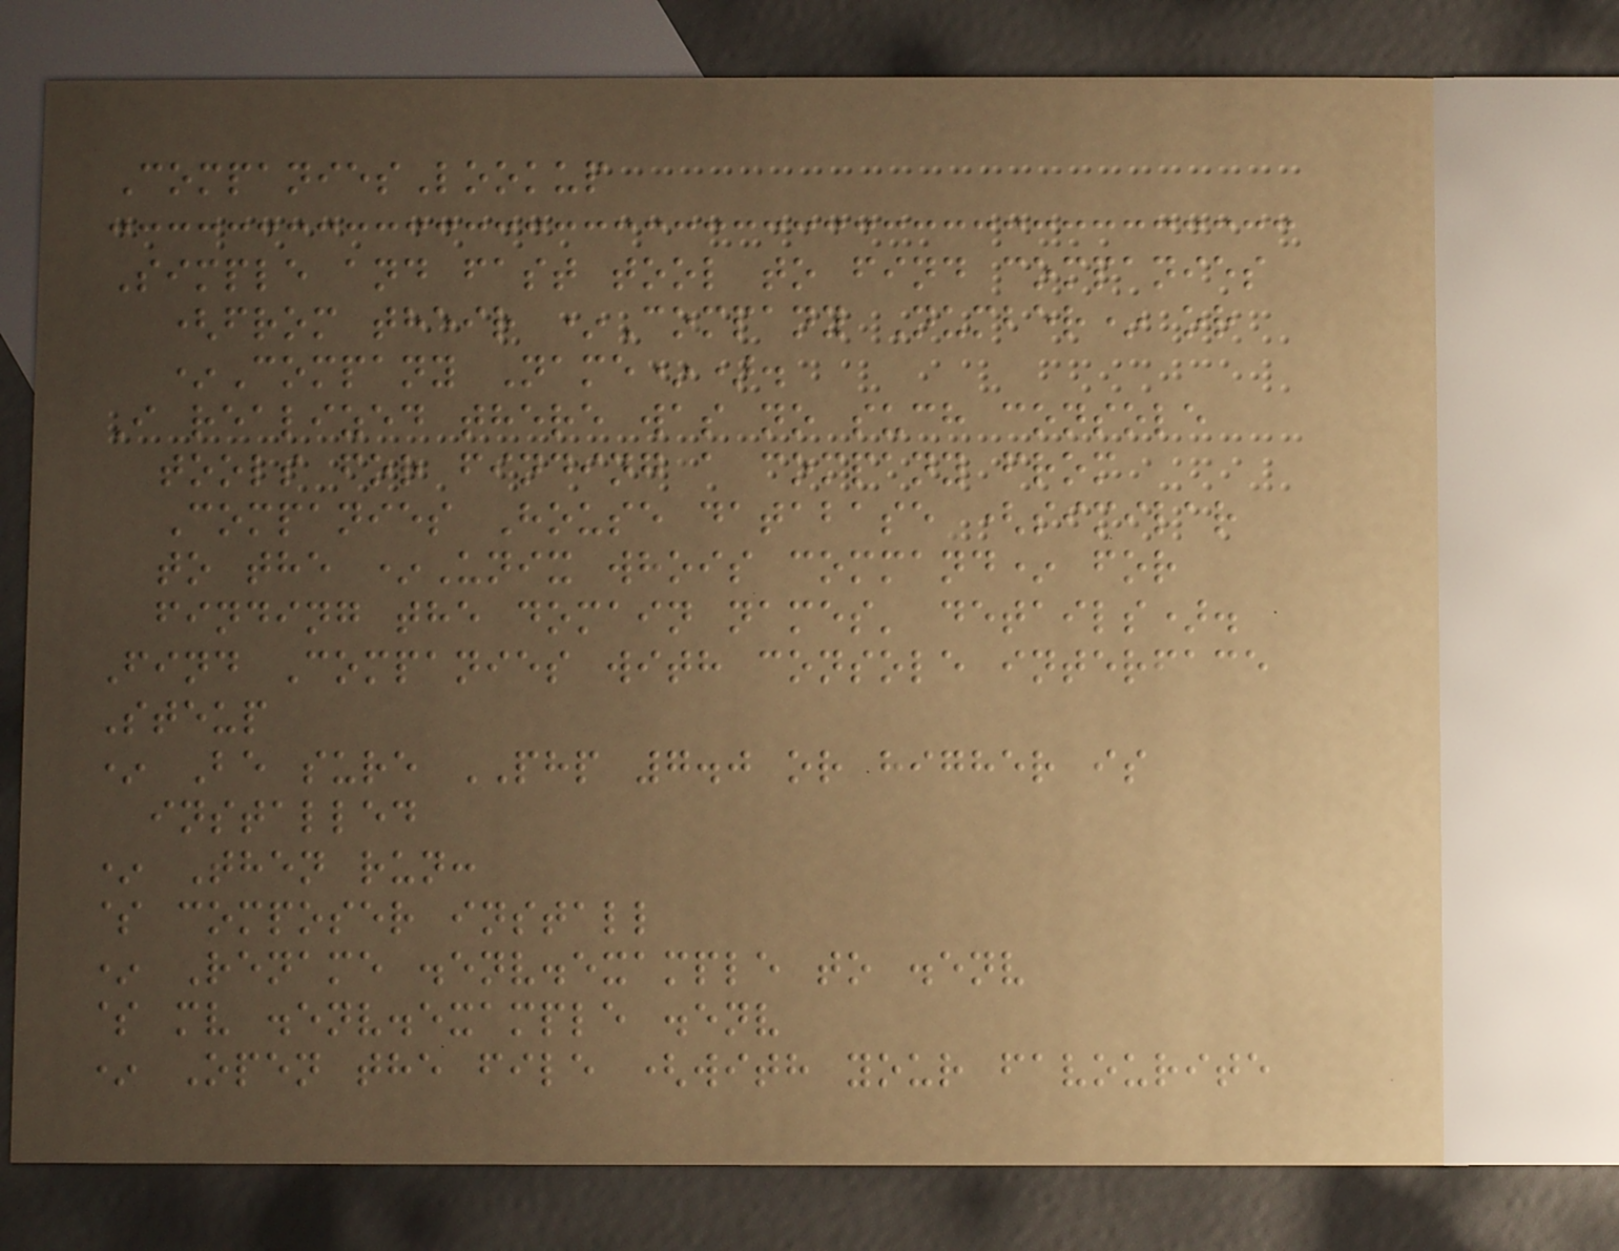CompaniesLookup
Simple and fast tool to find companies
(from their *Company Number* or
*Company Name*).
I realized there was no such console
tools for finding a company from
Companies House database (similar
to the *Unix whois command* for
finding the domain names' details).
Find Companies with console interface
Steup
* Be sure PHP 7.0 or higher is
installed
* Then run:
$ composer install
* Rename .env.example to .env
$ mv .env.example .env
* Open the file (with your favourite
